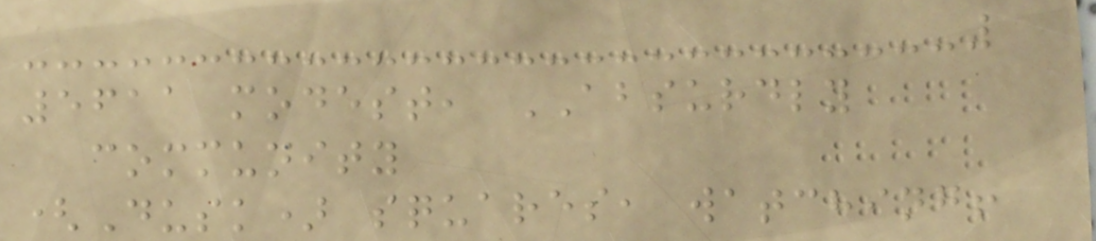5611 modest, ABSURDLY
community
(Dusk) squares, watching!
